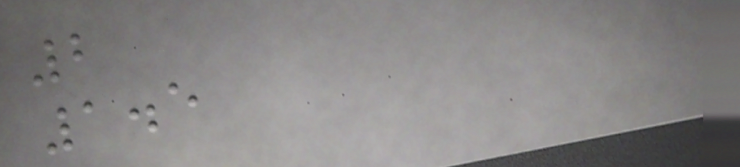2
1.5
